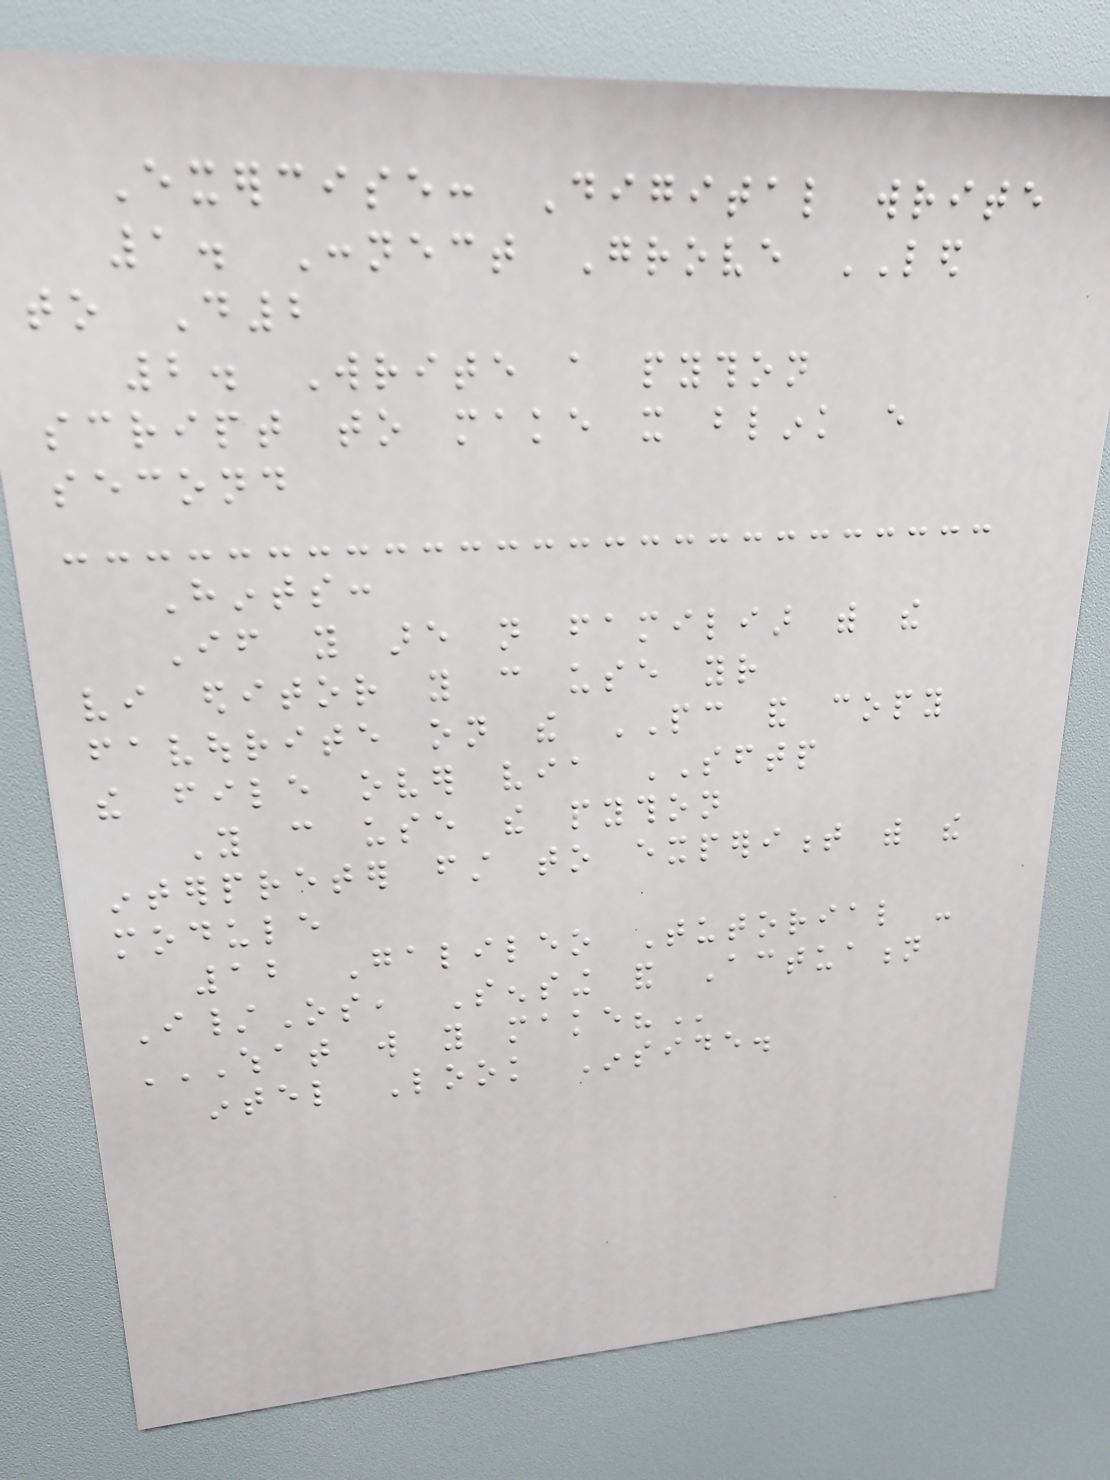Exercise: Digital write
1. Connect Grove LED
to D2
2. Write a python
script to make it blink every
second
Hints:
If you are not familiar with the
vi editor you can use your
favourite on the PC and copy
the file over via SFTP
You can use the python
interpreter first to experiment with the
module
12 Galileo Tutorial -
I/Os, Sensing and Actuation
WHAT WILL YOU MAKE?
intel Look Inside.
